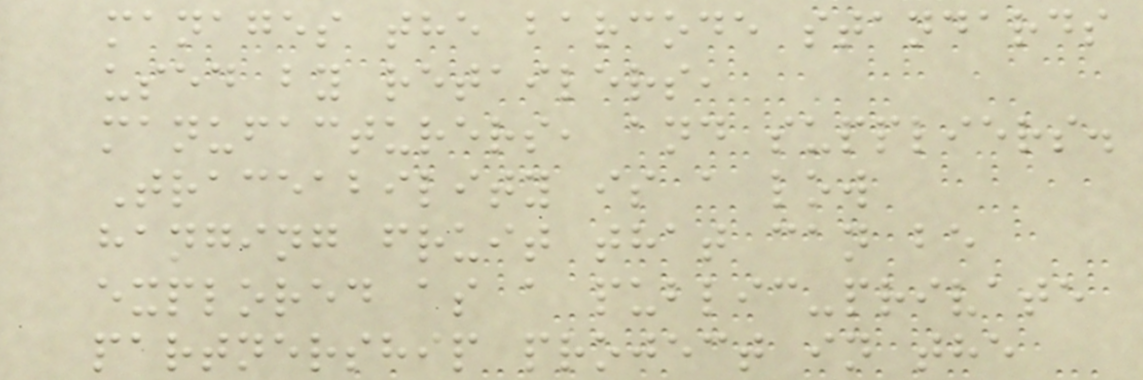manages the barcode standards
used by retailers,
manufacturers, and suppliers.
Traceability is a low
hanging fruit that can be
explored as a public-private
partnership project in the
